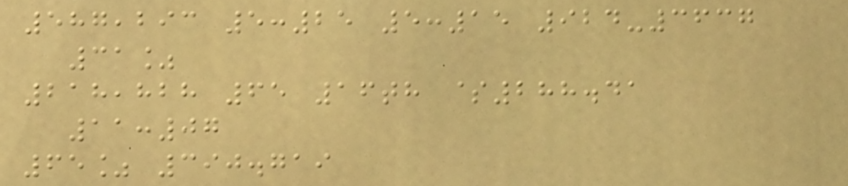587,293 5:25 5:15 924-3637
31%
218,828 65 16th $288.41
11:07
65% 390.719
